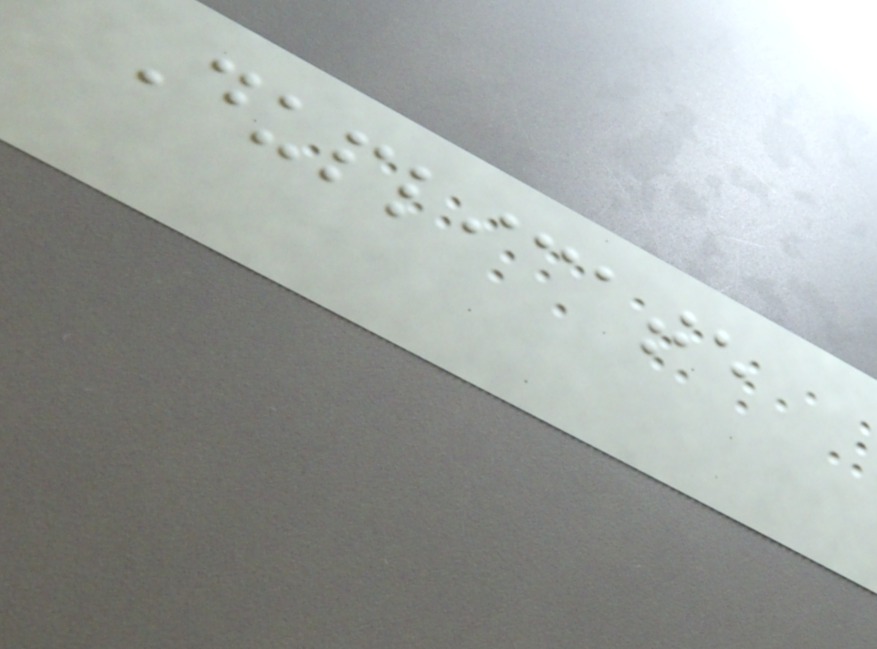Duplicate
